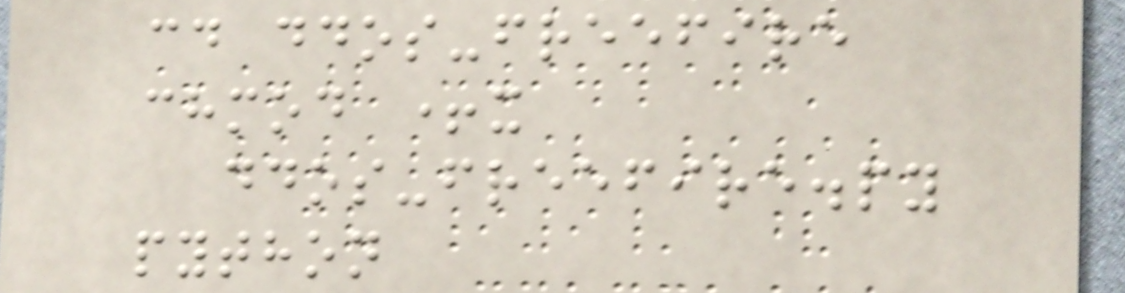cd ddos-freefire
chmod +x
ddos-freefire.py
python
